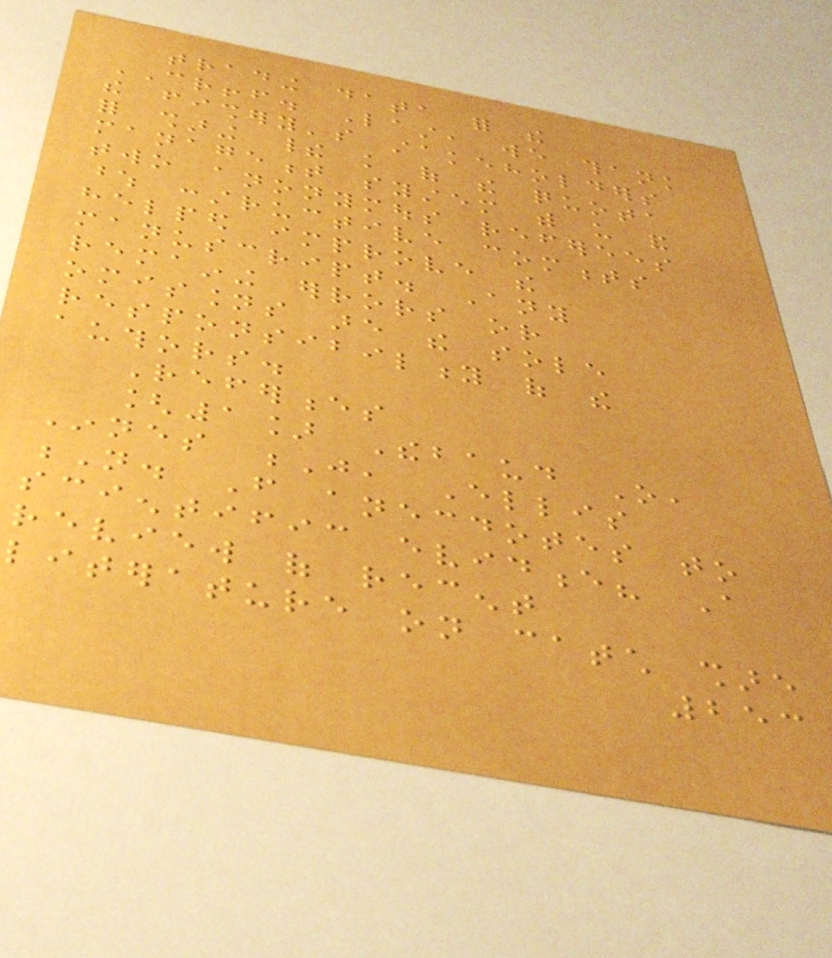trading data for the
CRFFF. Last, we thank
the fishery's stakeholders
for sharing their knowledge of the quota
management system with us and
two anonymous referees
whose constructive comments
helped improve the
manuscript. Any
remaining errors or
omissions are the sole
responsibility of the
authors.
References
[1] Thebaud O,
Innes J, Ellis
N. From anecdotes to
scientific evidence? A
review of recent
literature on catch share
253
